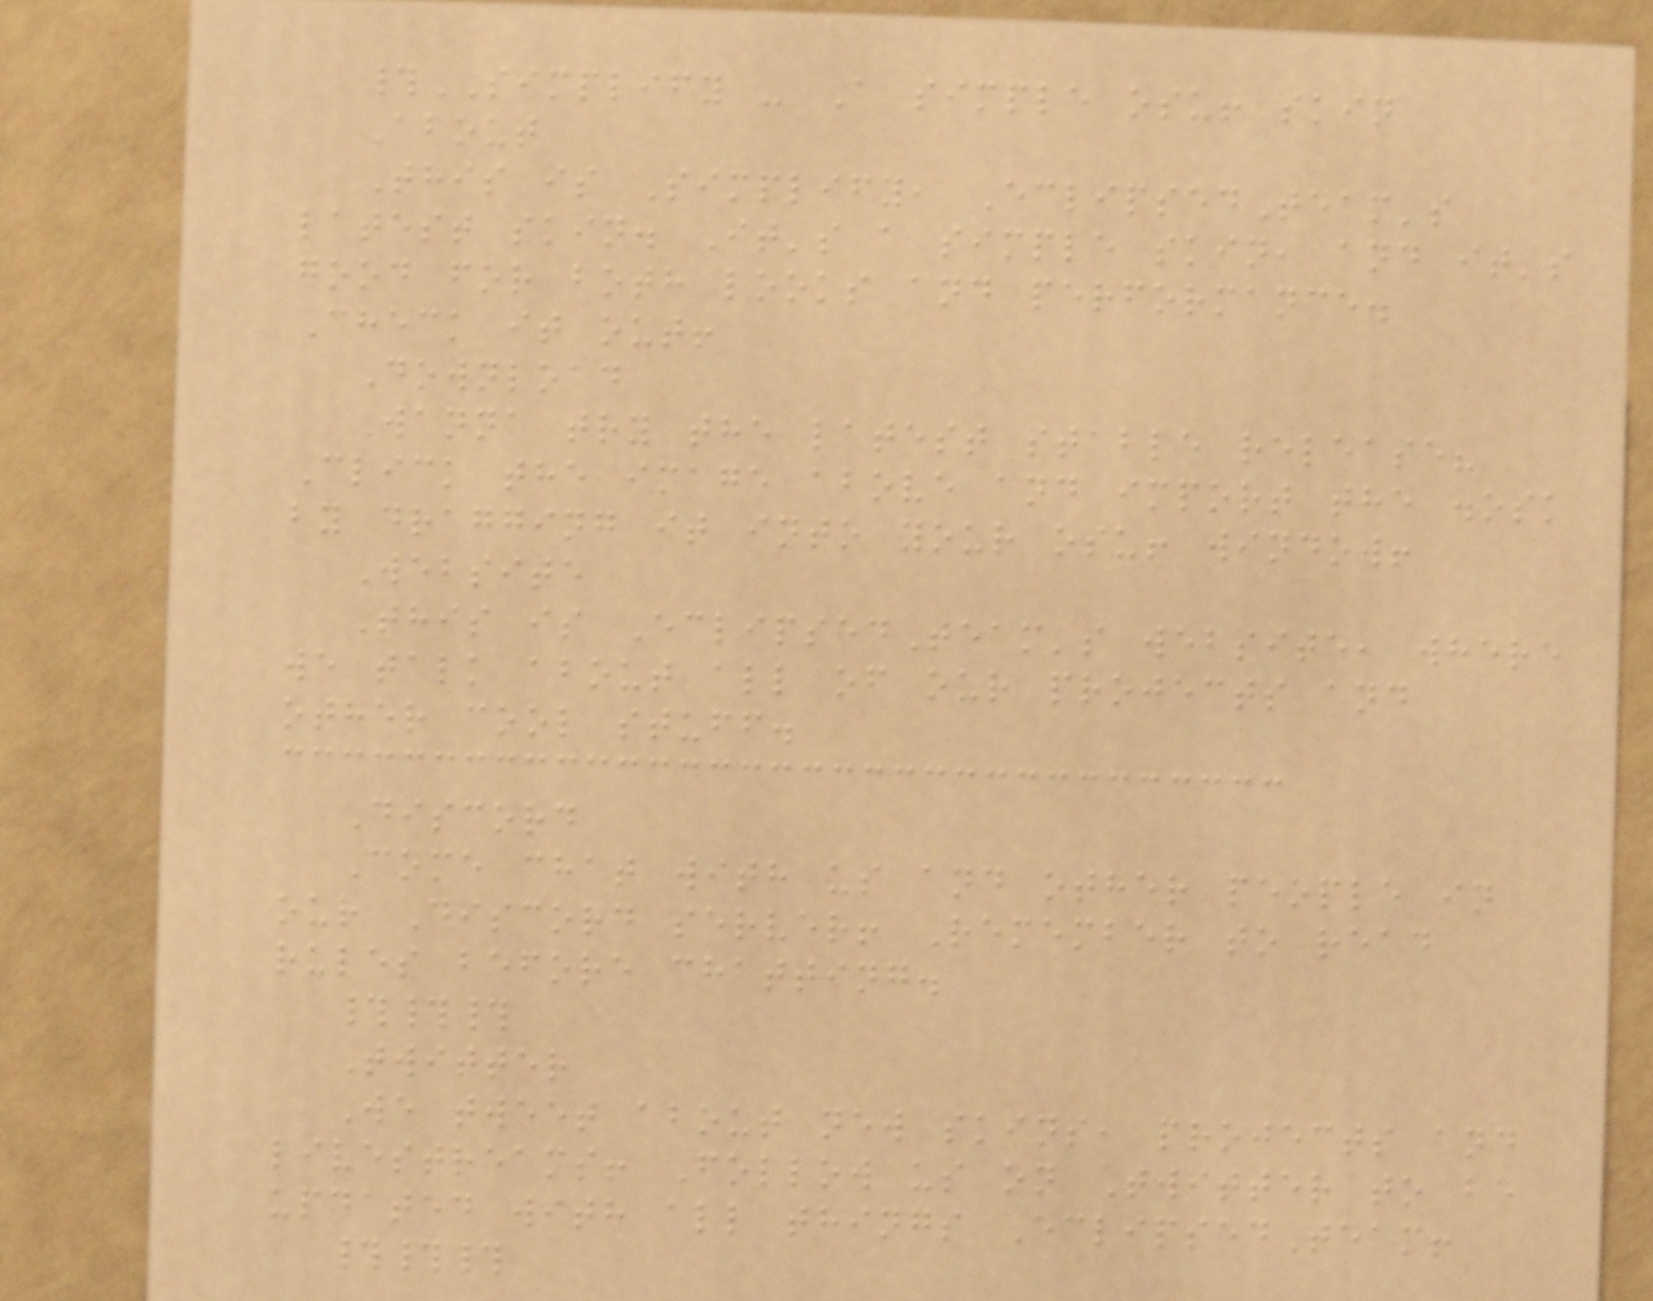#SIMPLIFY - A simple osu! skin
About
This is Simplify, EclipsedTeam's
latest skin. It's a simple skin, and it's
good for both looks and performance.
Check it out!
Download
Wanna try the latest stable release?
Click the image above and import the .osk
by dragging it into your osu! window!
Website
This is EclipsedTeam's website, where
we talk about all of our projects and
other cool stuff.
Discord
Come chat with us and other people in
our Discord server! Remember to read
rules before chatting.
###
Twitter
We tweet about new skins, projects and
livestreams! Follow us on Twitter to be
updated with all things EclipsedTeam!
###
